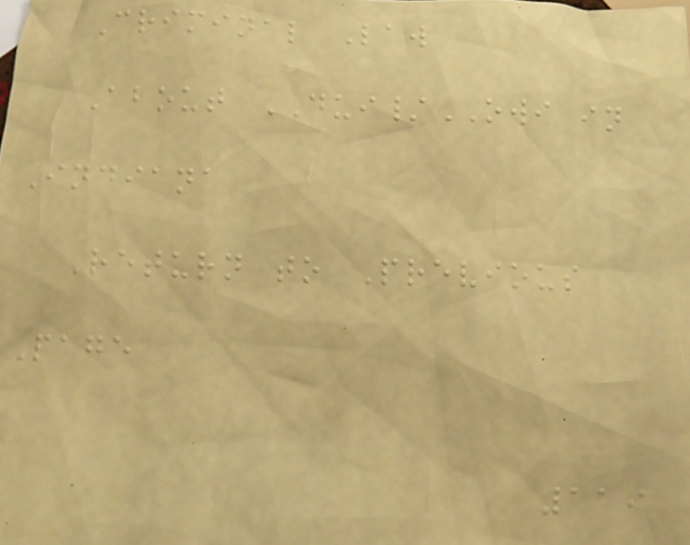Criminal Law
About DUI/OWI in
Indiana
Return to Previous
Page
119
